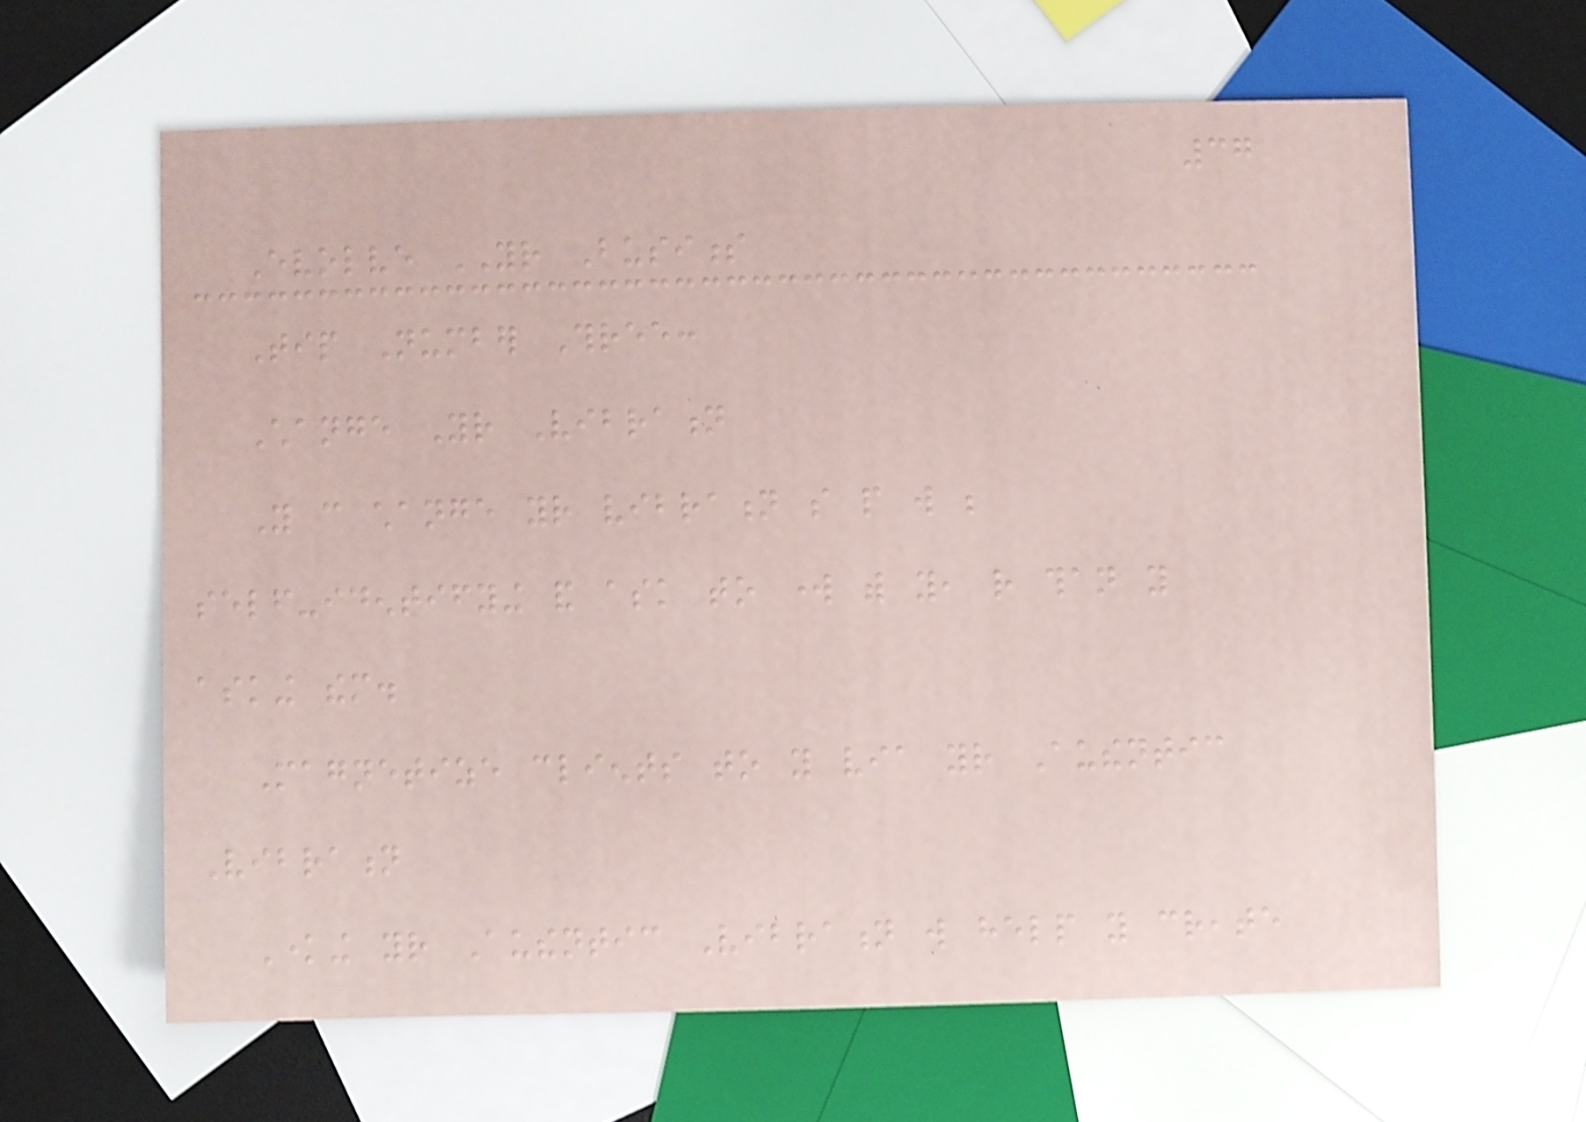37
Evolve YOUR Business
Tip Number Three:
Change Your Vibration
You can change your vibration so people will be
self-identifying and ask to work with you, rather than you
asking them.
Magnetize clients to you via your Authentic
Vibration
Knowing your Authentic Vibration will help you create
